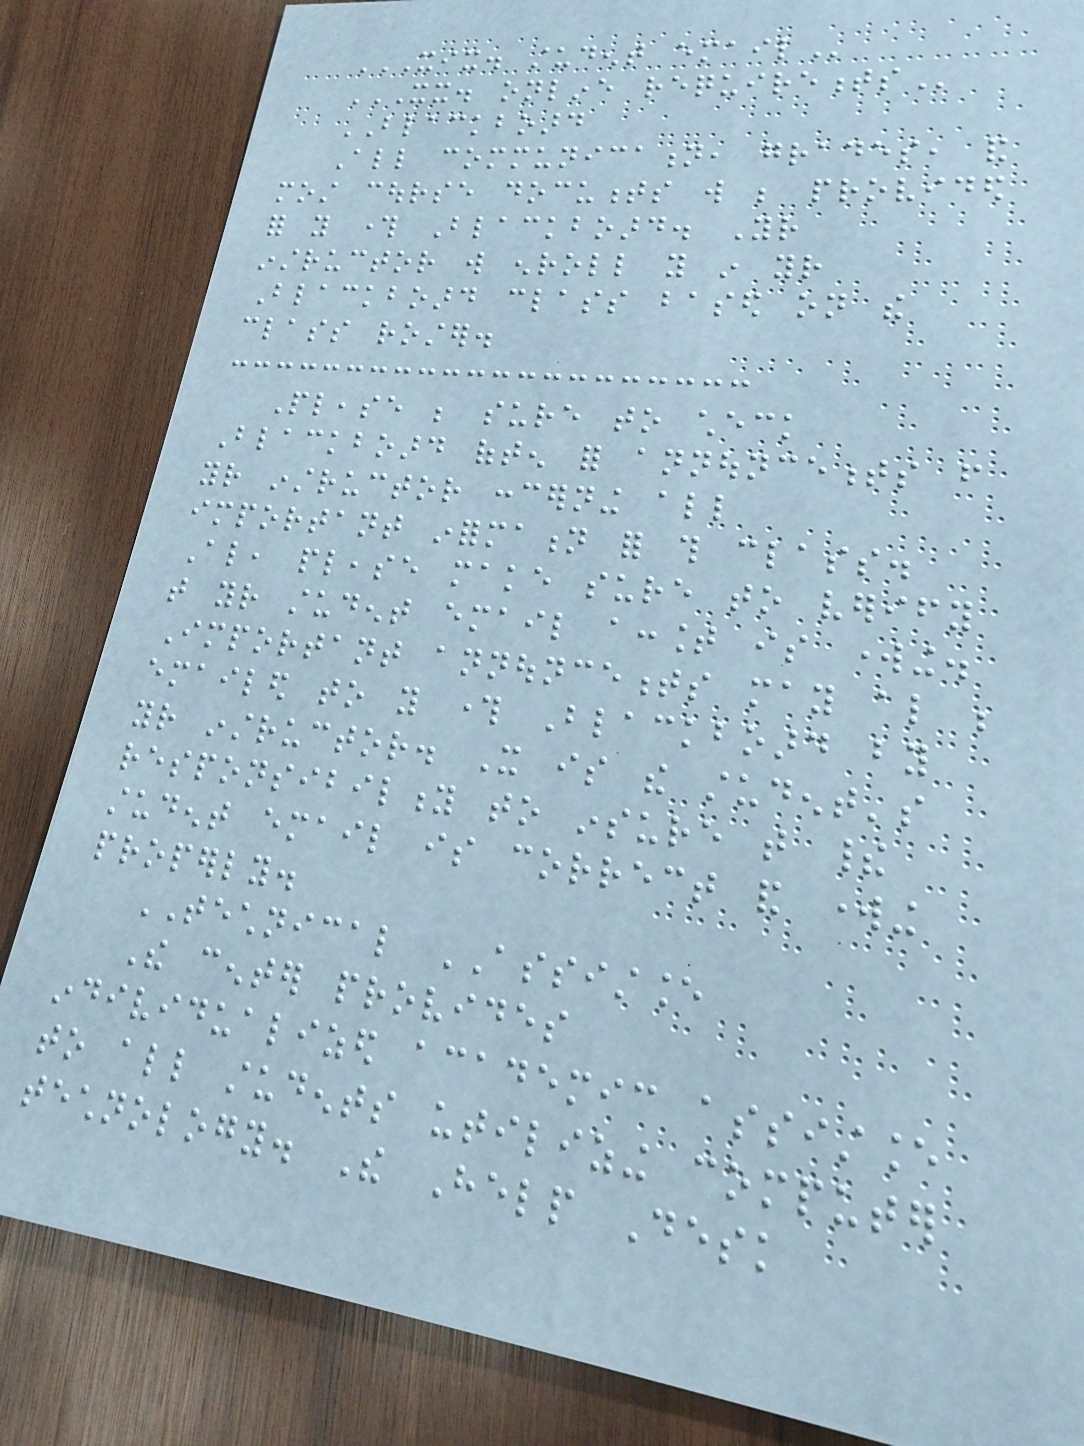XIX. STUDENT EMAIL
XX. ONLINE REQUIREMENTS
BLACKBOARD
All communication, grades, and
most course documents will be provided
for you through Blackboard. Your
instructor will enroll you in your
Blackboard class based on the
class roster.
Please be sure to check
Blackboard often for announcements from
your instructor concerning all
important information for this class.
Also, please make sure to verify
that your student email account is working.
Important announcements may also be
emailed to you through Blackboard by
your instructor. It is the student's
responsibility to insure that their
student email is correct and working
properly.
TECHNICAL ASSISTANCE
The center provides
individualized academic assistance
to all students utilizing computer
technology. The Help Desk
